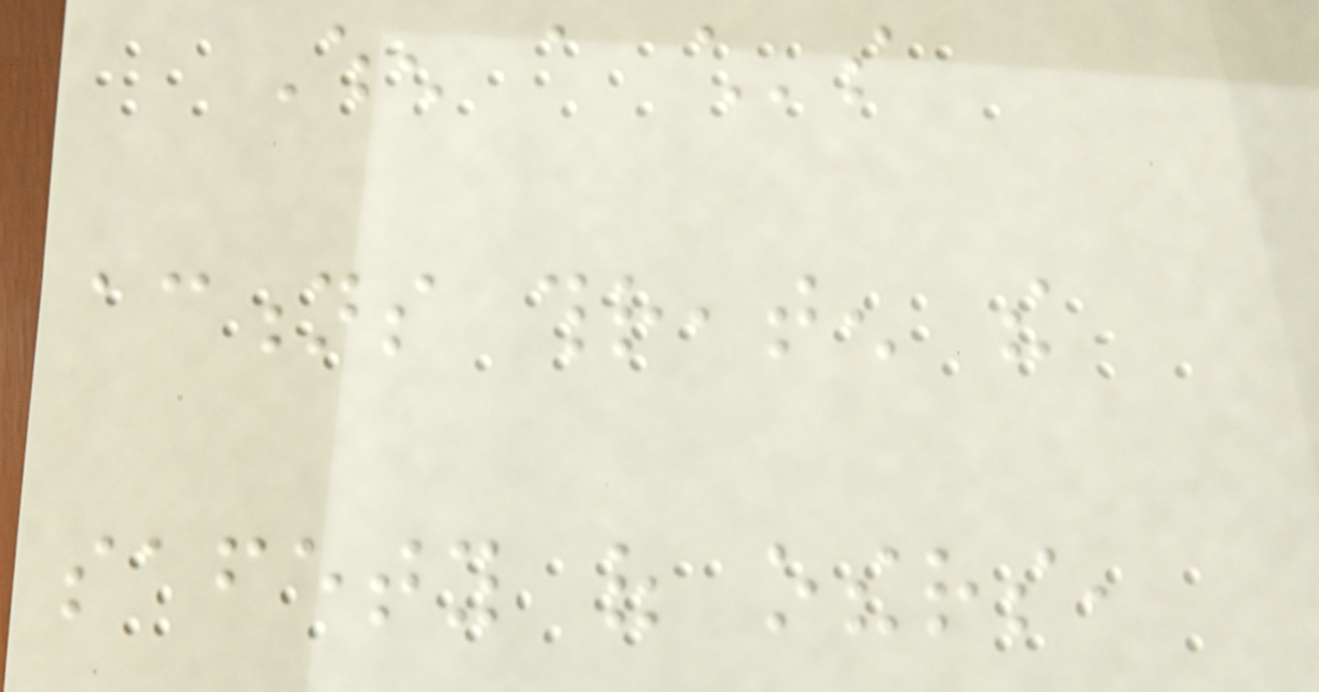When a child's
actions threaten the
safety of others,
